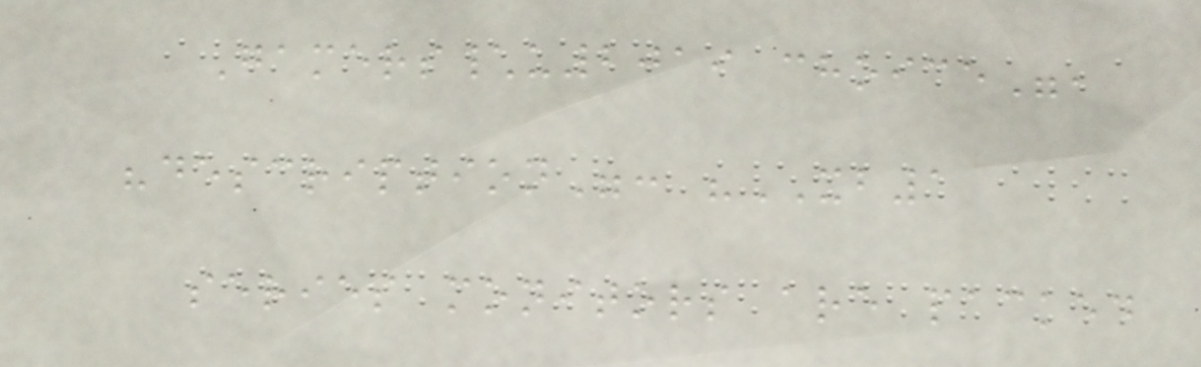Gamers\u2019 choice",
"description": "XB1
series monitors are packed
